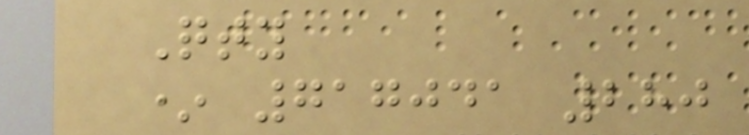Qty
* 717041 280
